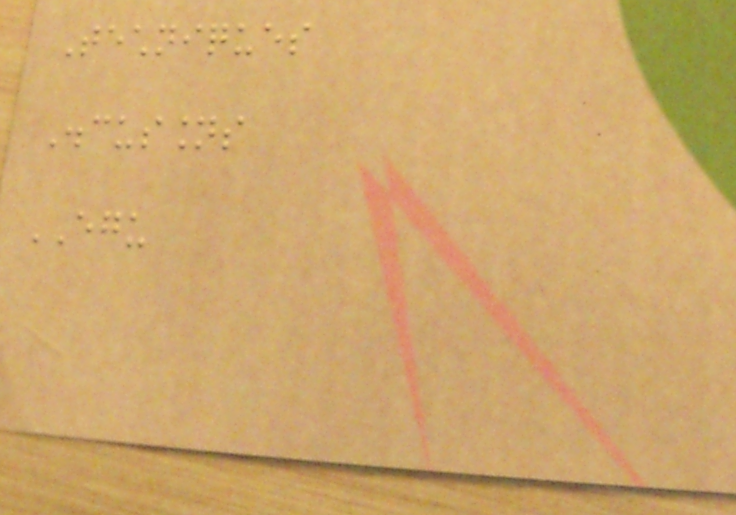Techniques
Discussions
EGU
